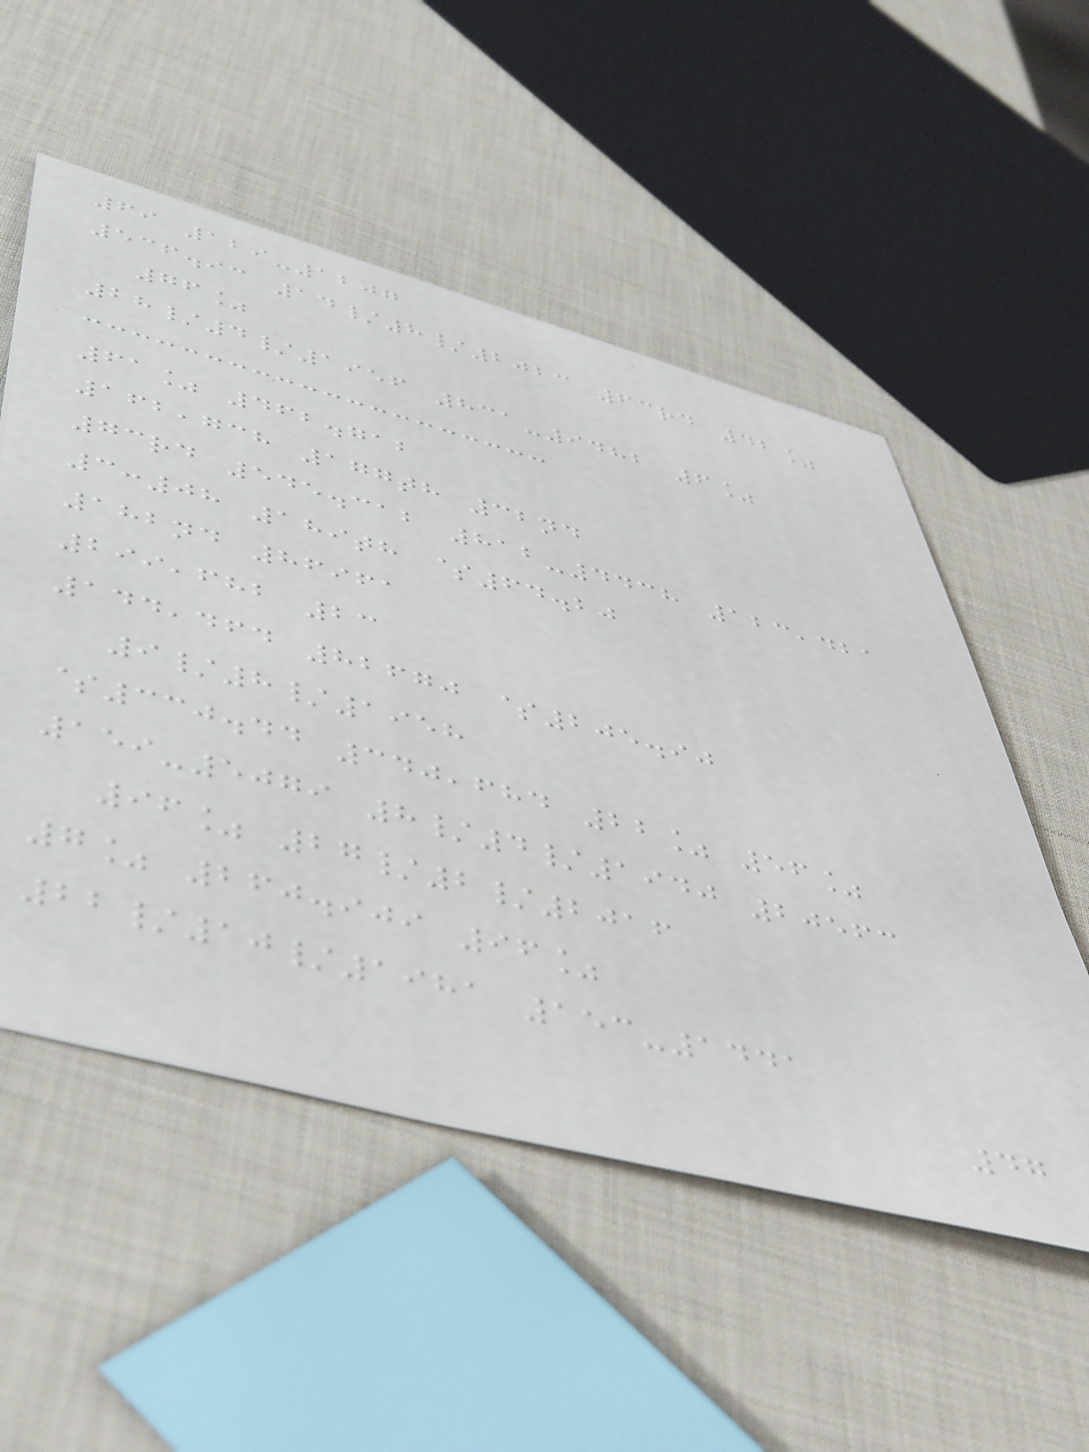69 129-1207
536.93 14/8/2023 63rd 42%
76%
28/4/1956 831-9482 6%
61% 462.712
162,738 177th 32nd
73rd 545.312 812-4438 123,421
3:08 189th $64.20
182nd 86961
299,682 23
144,464 82670 $205.90
9/8/1958
$330.44 340,684 22% 56%
159-5079 8/4/1940 20563
96% 27/2/2016
7% 260.909 96%
22/10/1981 153-1441
47
